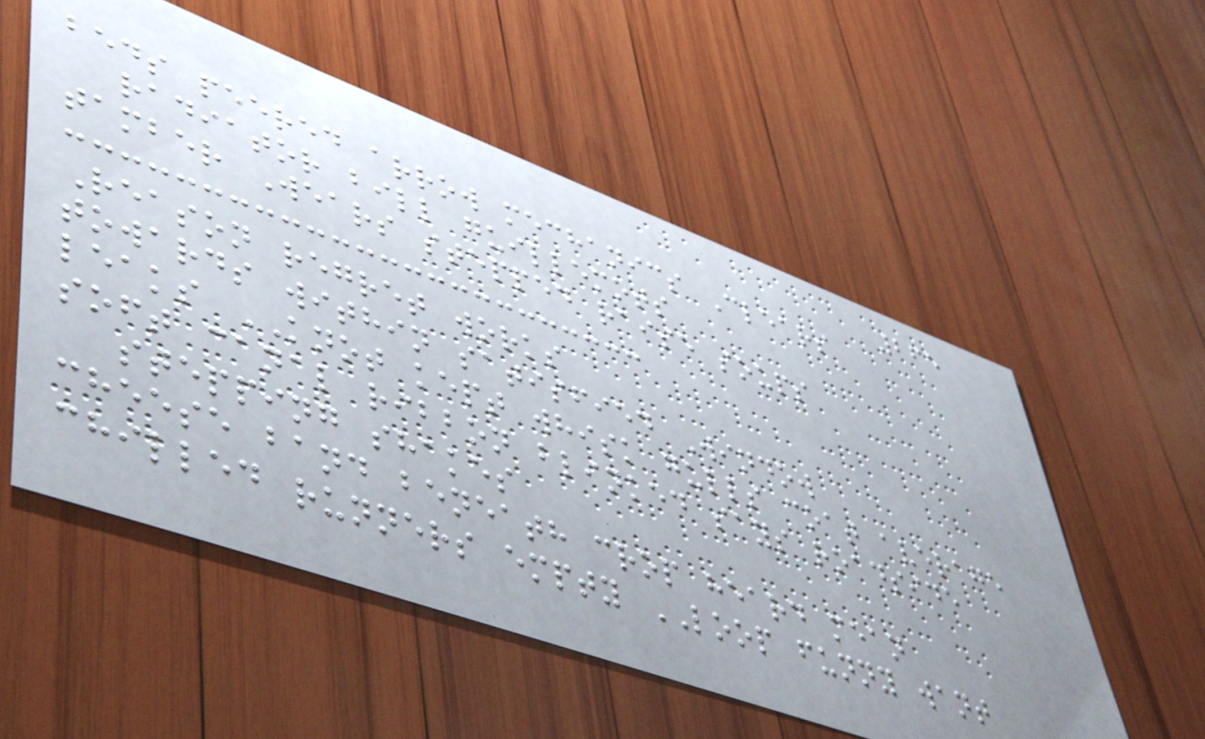265
beds peered arrow mechanics Clears
radiator bill guillemots
tamber Wears stepped raise soups
Reason regret works
towards within satisfied Window
leaks KNOT kept whisk gulls coat average
soft canal ribbon blinked says roadside
stepping shakes
cheese band beneath crop heard mean
chilled runners empty LOOP funny want
